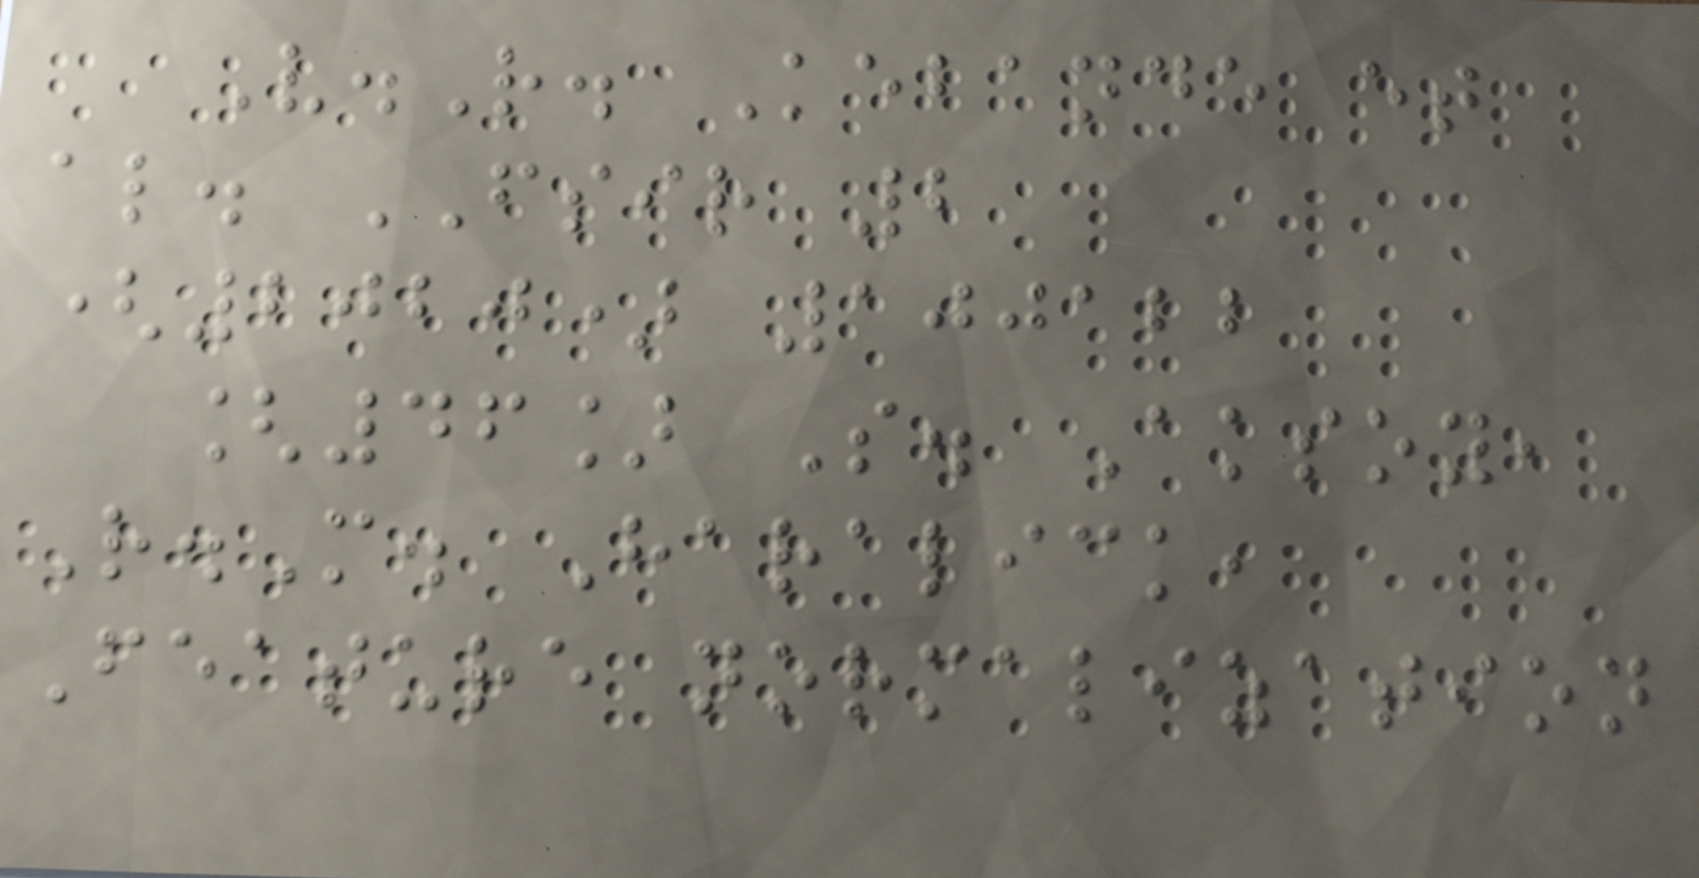V.R. Kebande et
al. FSIR 2
(2020) 100122
[46] S. Aksoy,
R.M. Haralick,
Feature normalization
